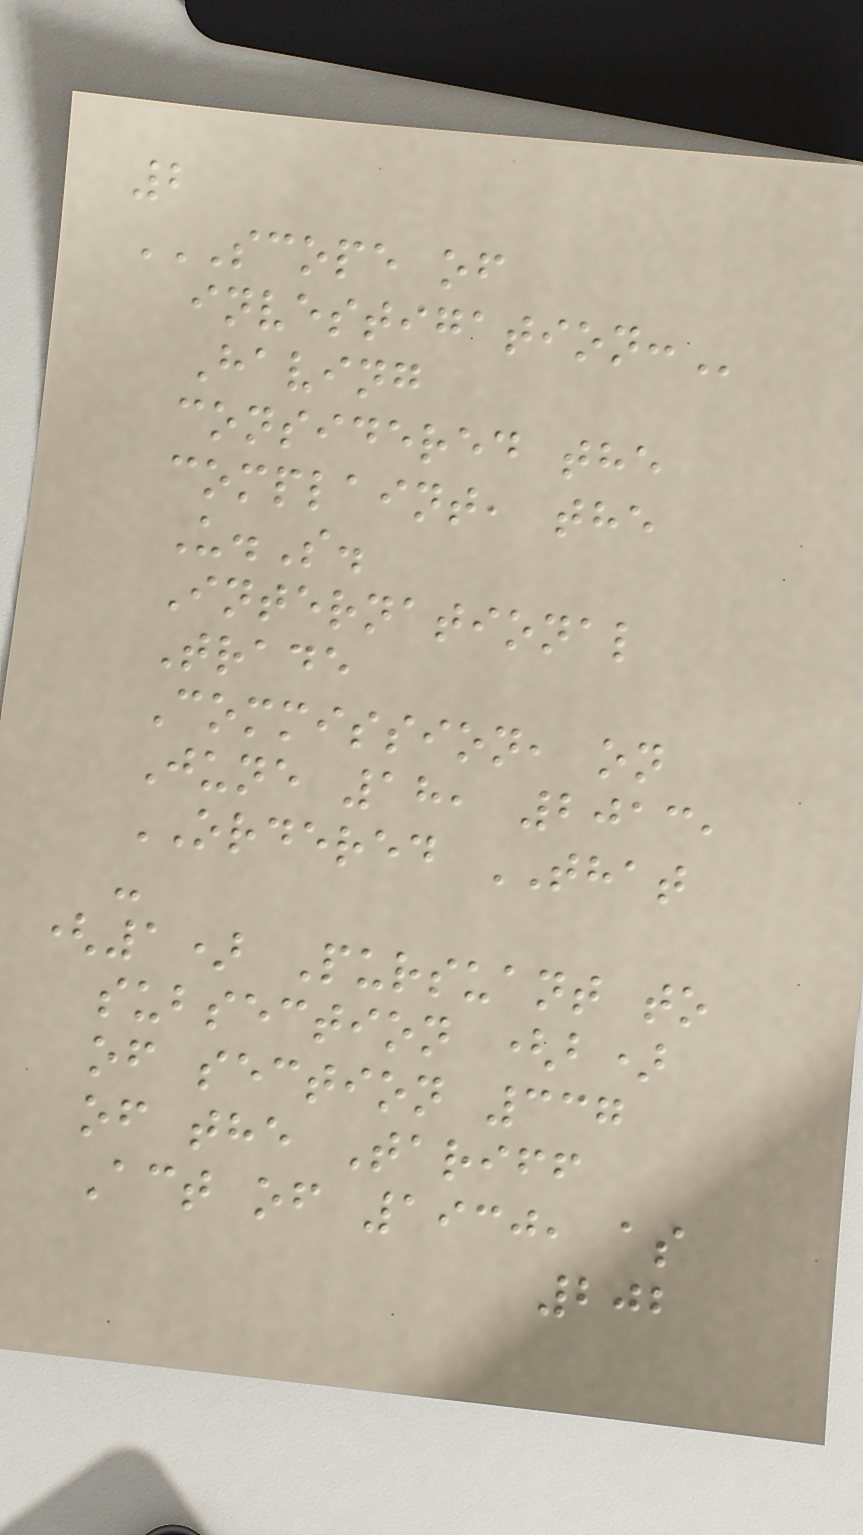2
SCOPE OF
INVESTIGATION:
Having
considered the
complaint, the
U.S.
International
Trade
Commission, on
June 18, 2013,
ORDERED THAT
-
(1) Pursuant to
subsection (b)
of section 337
of the Tariff
Act of 1930, as
202
